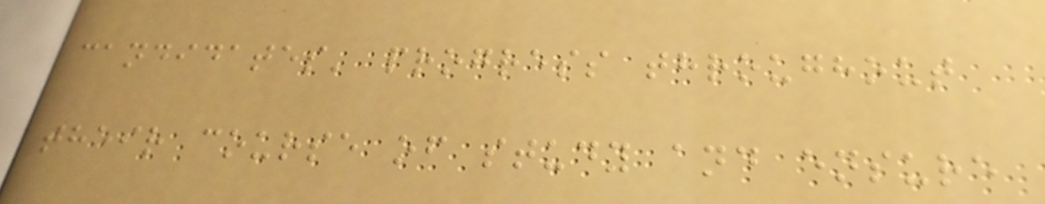candidates' progress throughout
their course of study and ensure
